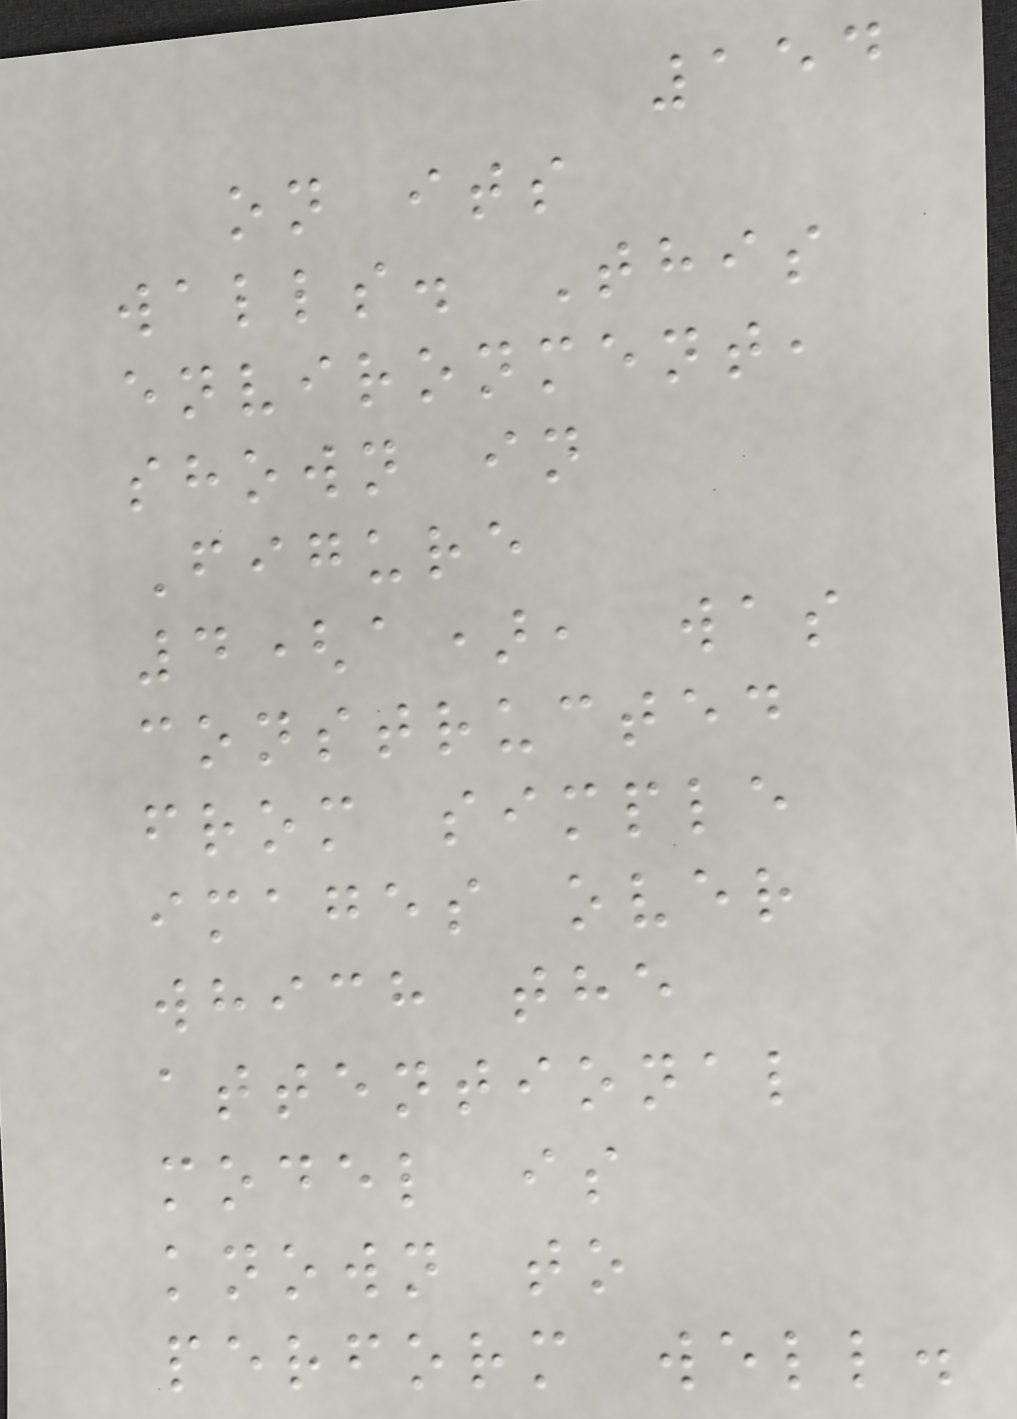154
on its
walls. This
environment,
shown in
Figure
4(a), was
constructed
from simple
images over
which the
attentional
model is
known to
perform well.
